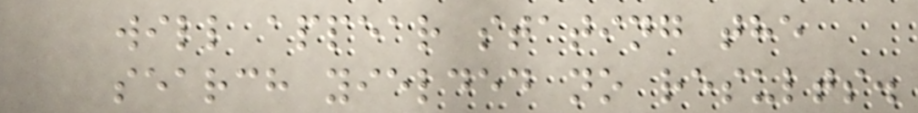will appear stating the
search yielded no results.
